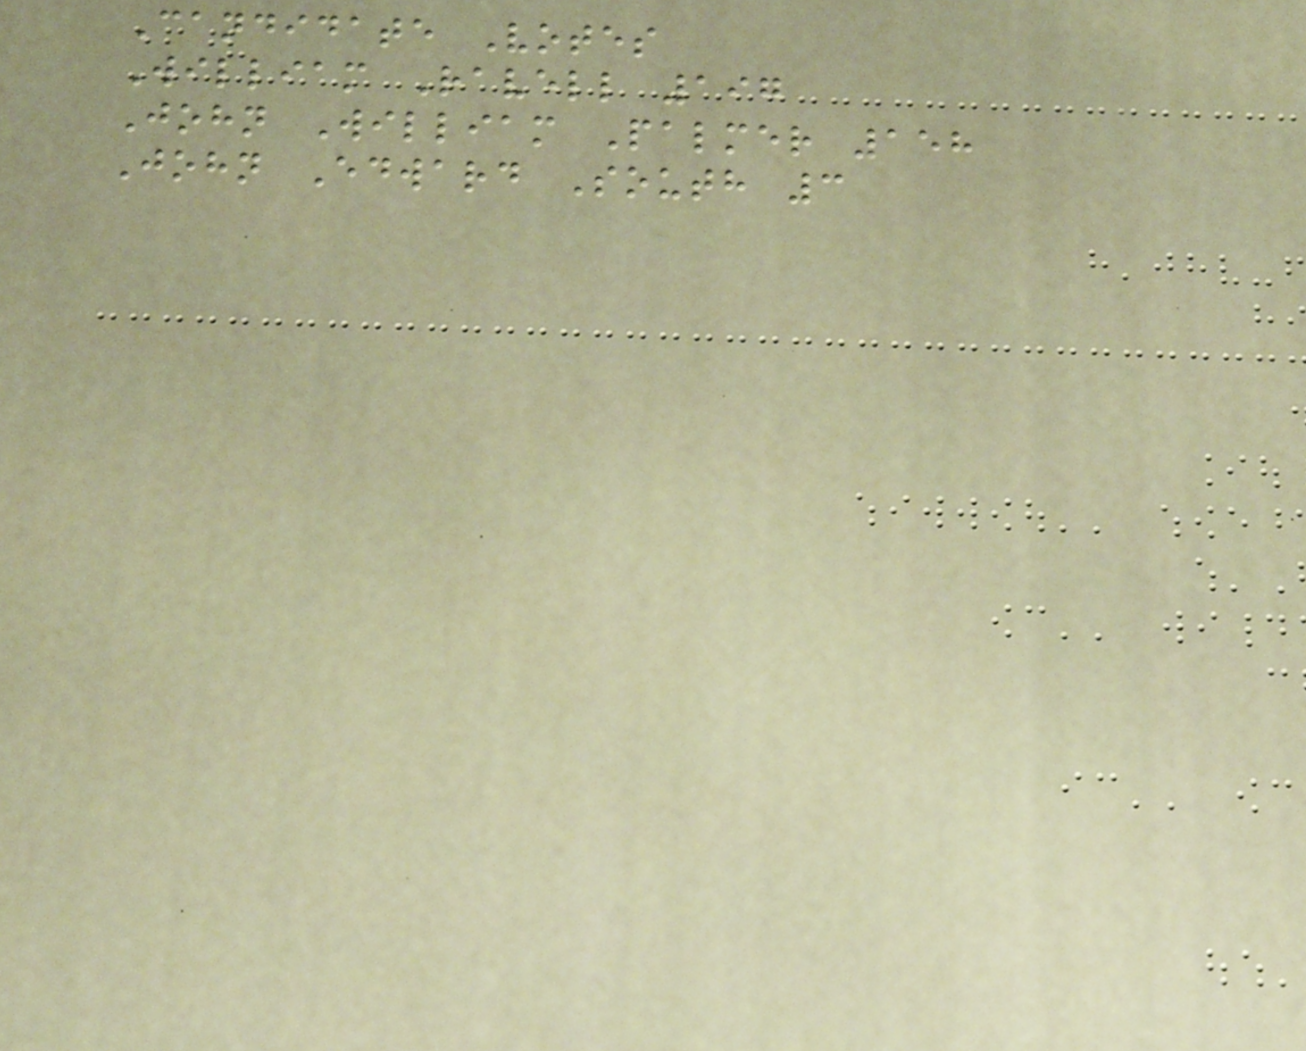Candidate Votes
William Ravell 197
John William Palmer 158
John Edward South 3
